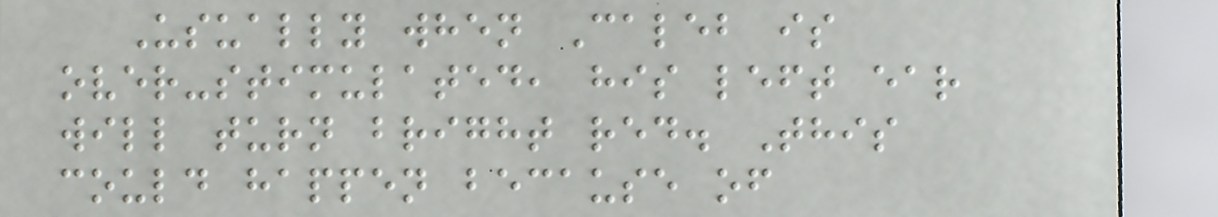Usually when Caleb is
over-stimulated, his left ear
will turn bright red. This
could happen because of
